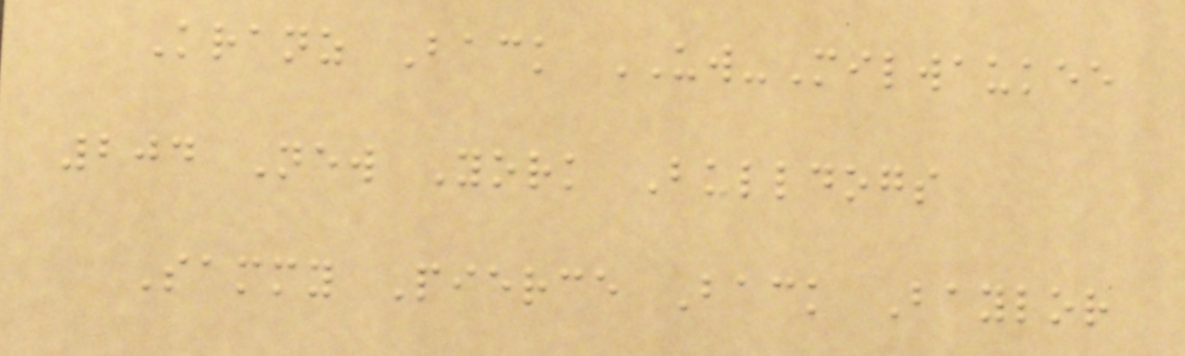Kranz Back UW-Milwaukee
204 New York Bulldogs
Sammy Pierce Back Baylor
